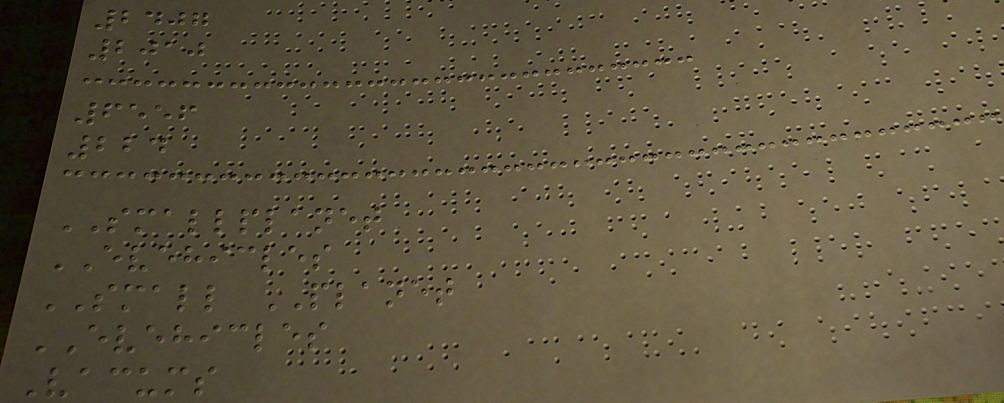2407
2010
6556
224
SMALLPLANET
EVEHICLES
SMALL PLANET
EVEHICLES
Vacums
